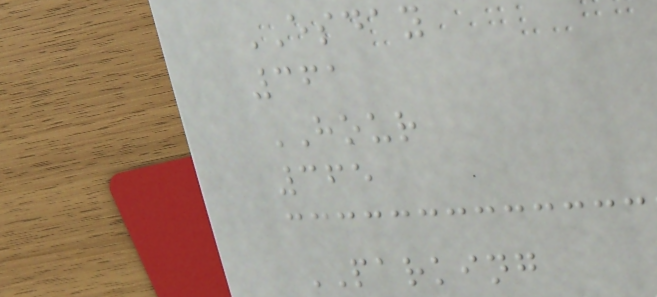ESDAY
361
HOUR
365
PARKING
